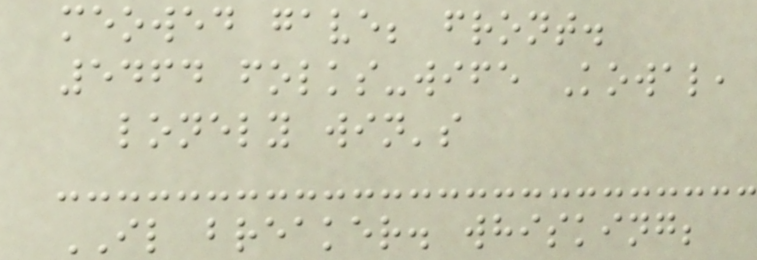meowed gave; front.
5464 folks-wife Kowal,
lonely win's
IL breaker. whisking;
